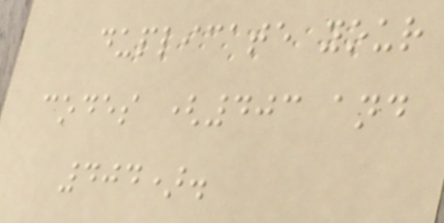duplicate your
codes (403 and
404).
